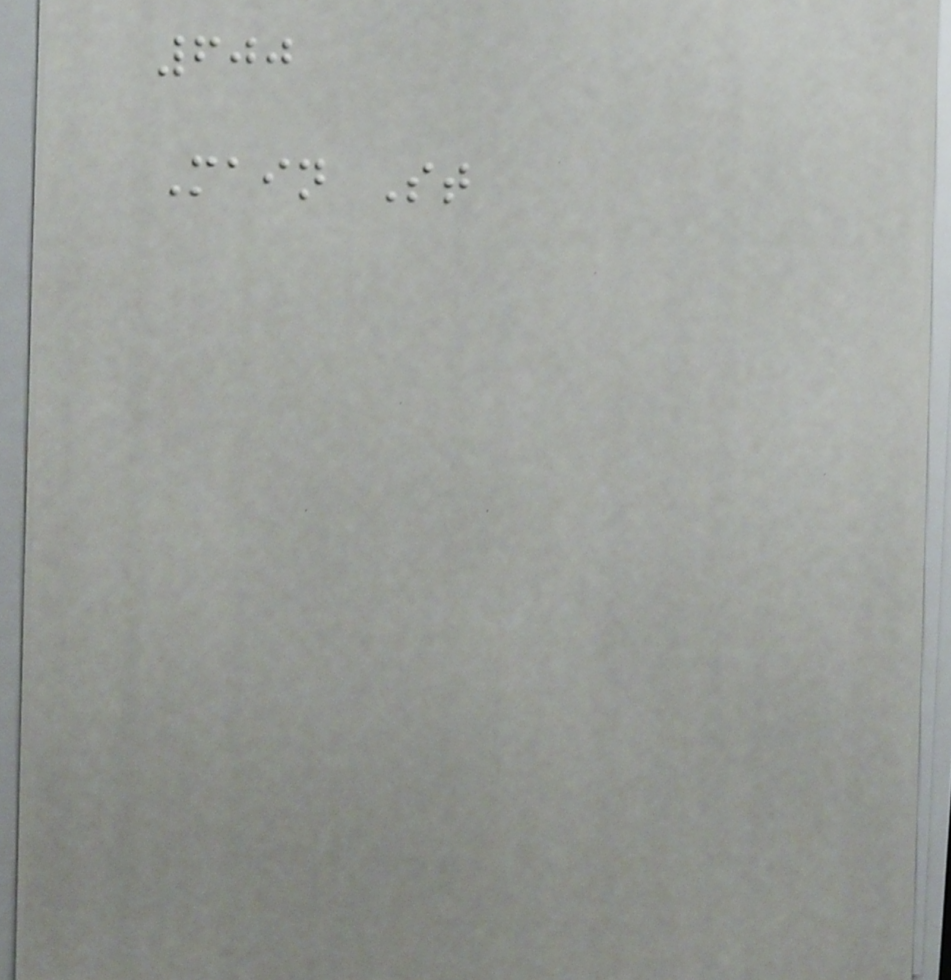600
Main St
